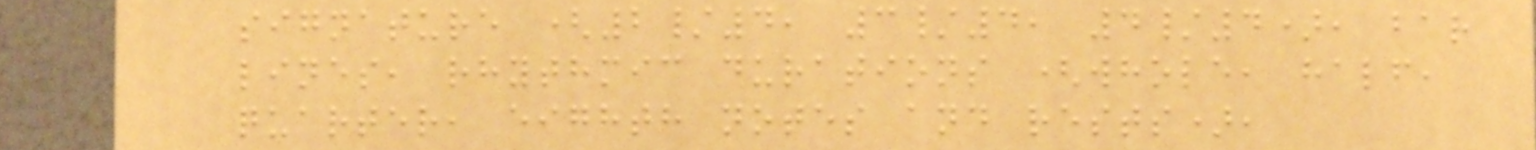signature (2/4, 3/4, 4/4), bar
lines, rhythmic durations (whole, half,
quarter, eighth notes and rests),
